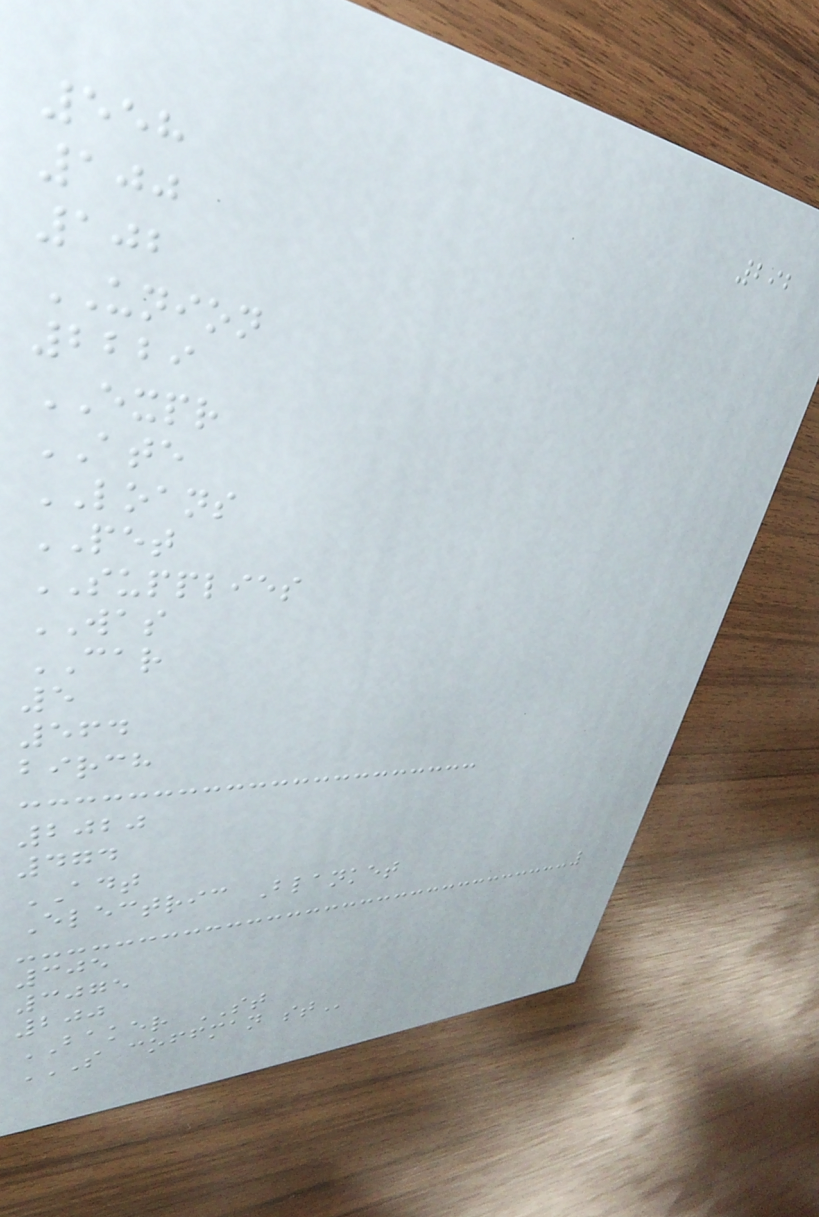292
558
100
102
UNION
2229
EXPR
ATE
LOANS
PET
SUPPLIES
WAS
CAR
5
564
birch
2020
474
ADT
Electric Blanket
305
3075
200
BAKER ST
S COFFMAN ST
